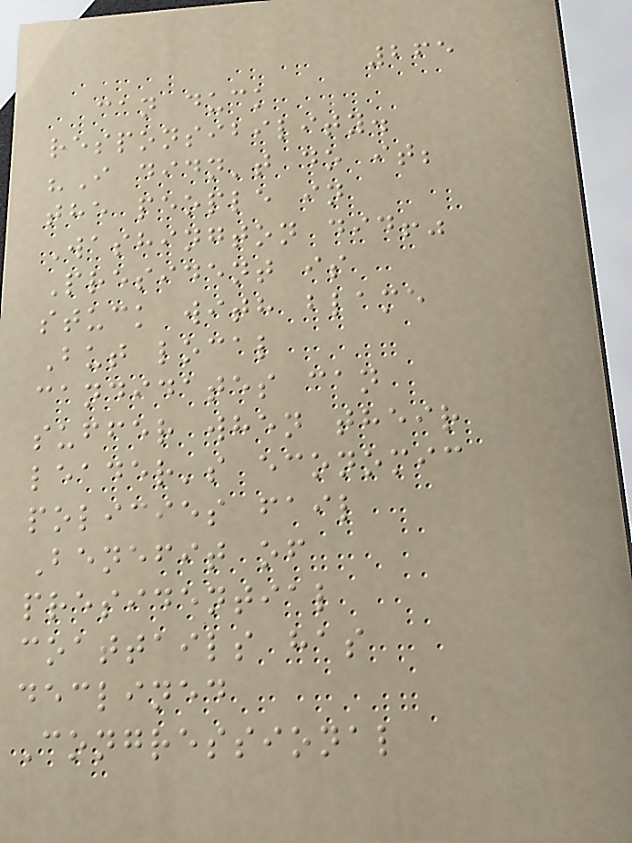265
can duck
responsibility.
"I didn't do it;
the people in
Washington did!"
President is
stuck with blame
But local
candidates can
suffer when their
leader's economic
policies fail
Benefit of
presidential
coattails has
declined
Congressional
